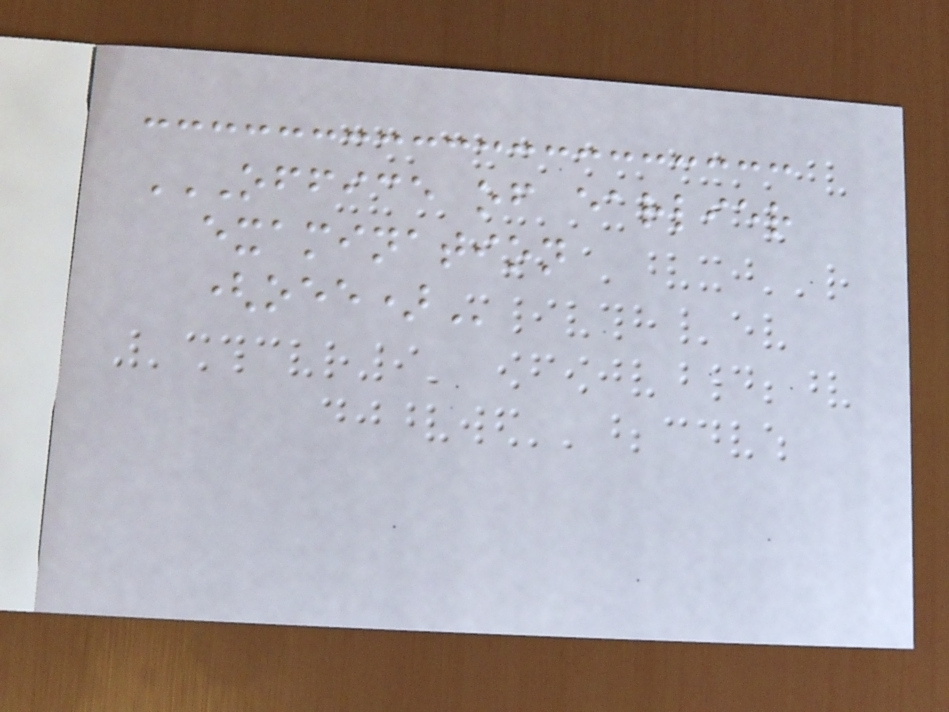OFFICE OF EARLIER
EXAMINATION
(OEE)
